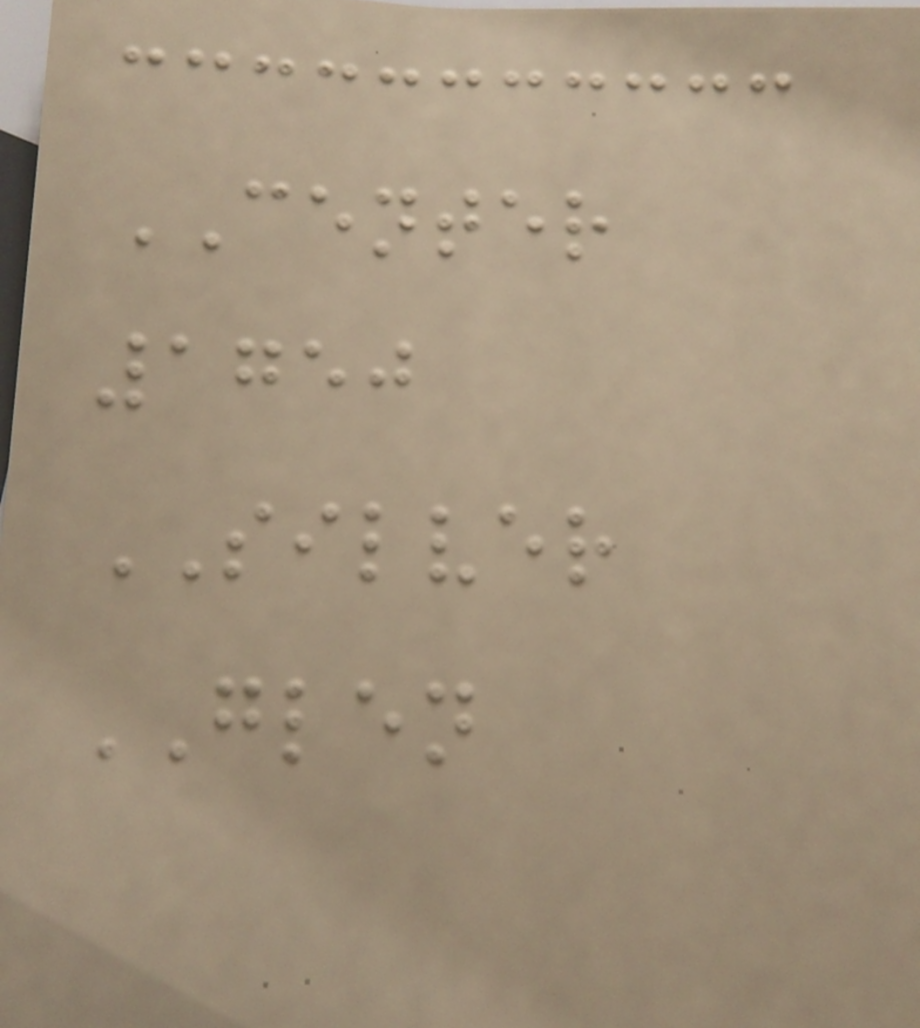CENTER
1750
SILVER
GLEN
